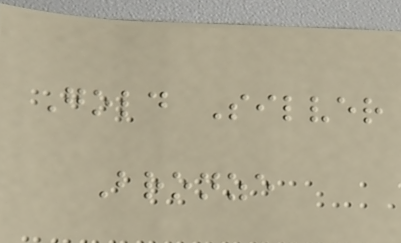Gold Silver
Bronze
